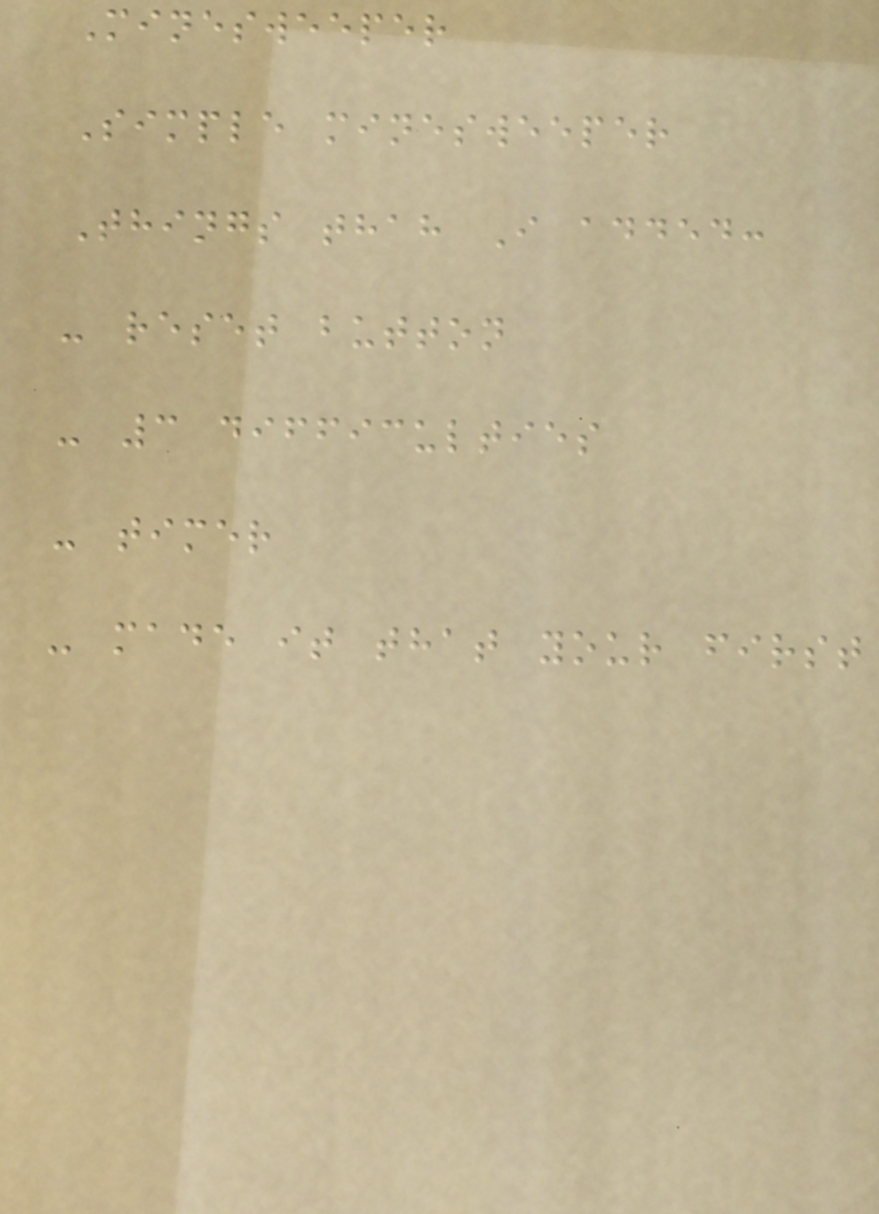Minesweeper
Simple minesweeper
Things thah I added:
- reset button
- 3 difficulties
- timer
- made it that your first
